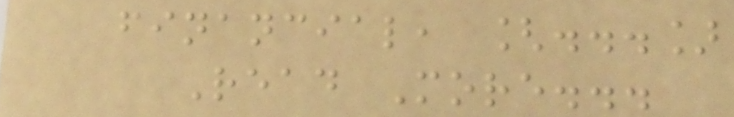financial, [...]
Read More...
